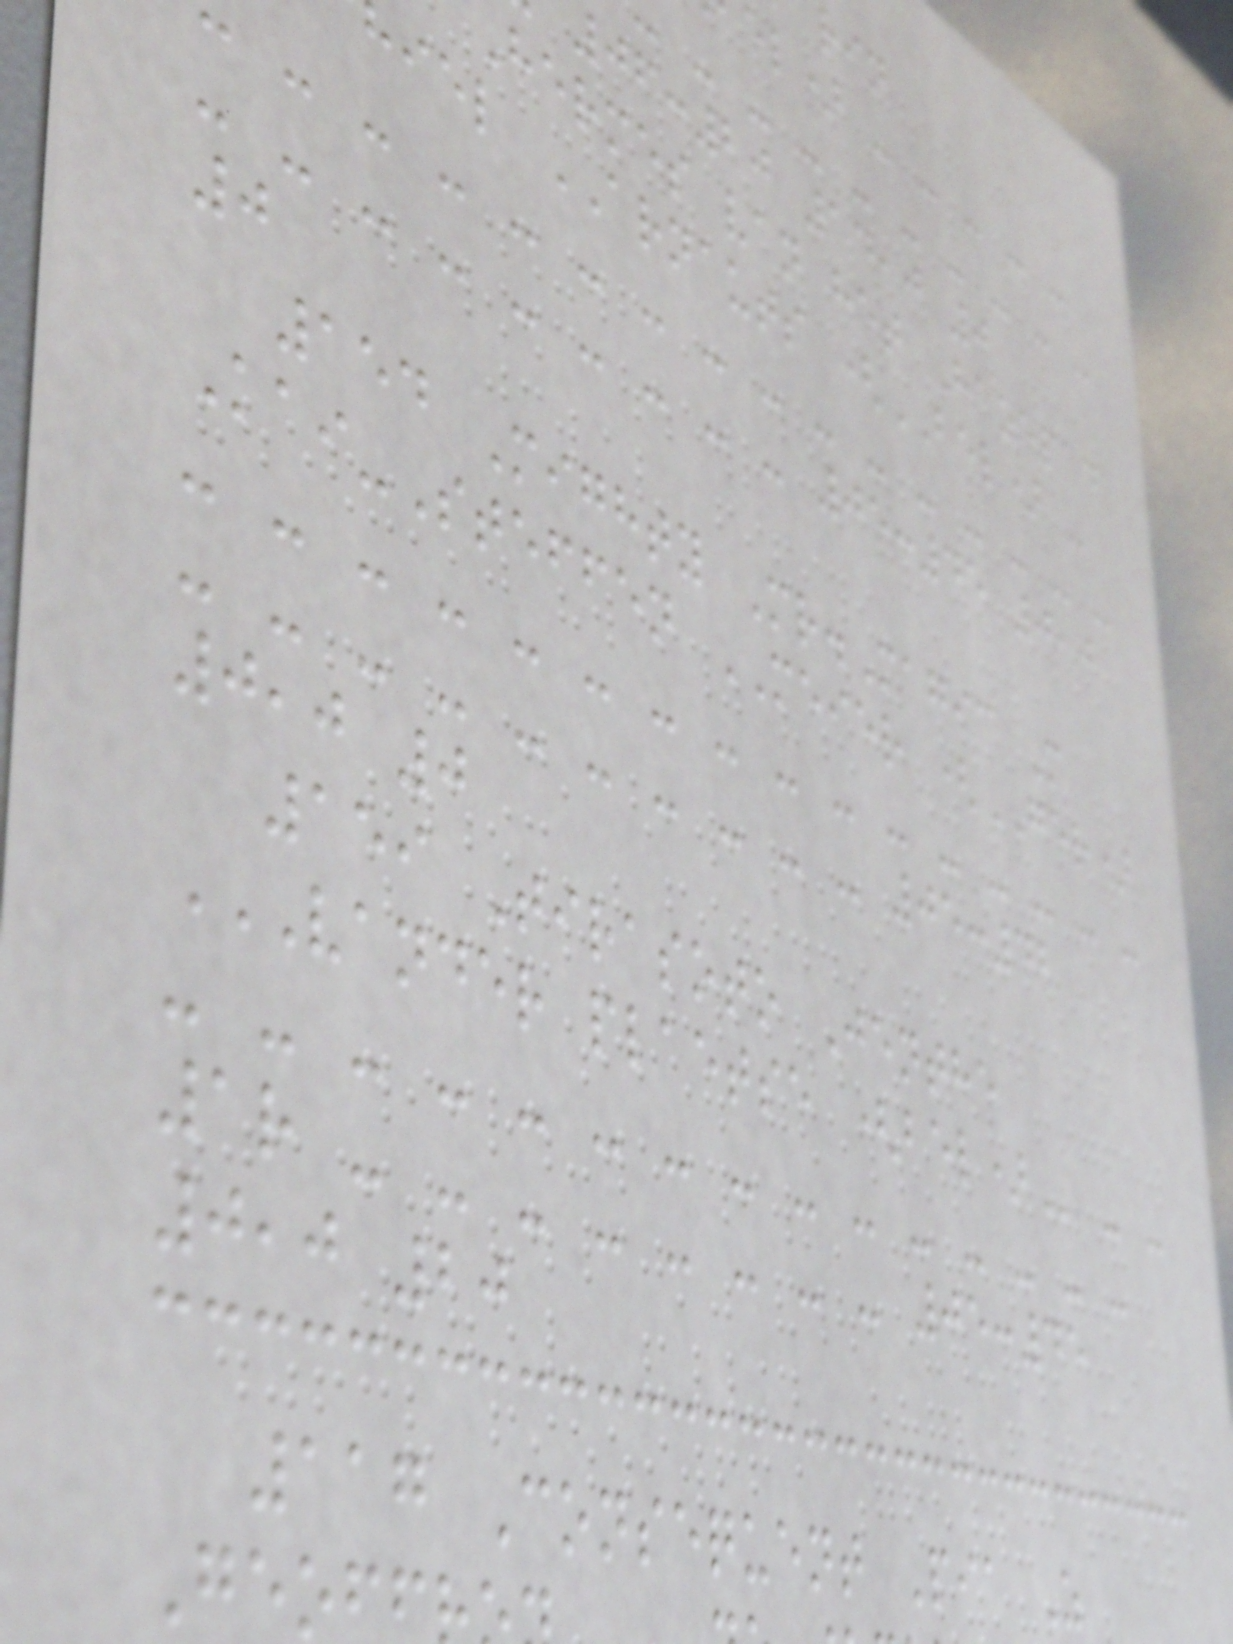el) - - - - -
- - - - - - - - -
06:20 14,0 0
Hermes van het Hazepad
iel ARNAUTS (BEL) -
- - - - - - - - - - - - - - -
- - - - - - - - - 05:45 0,0
0
154 Mighty Mr.Magic M
Kai-Steffen MEIER (GER)
- - - - - - - - - - - - - - - -
- - - - - - - - - - 05:42
0,0 0
159 Tirasoto Jenthe
VANDER PLAETSE (BEL) - -
- - - - - - - - - - - - - - -
1r - - - - - - - - 05:45
0,0 20
117 Consequent Pia Z
